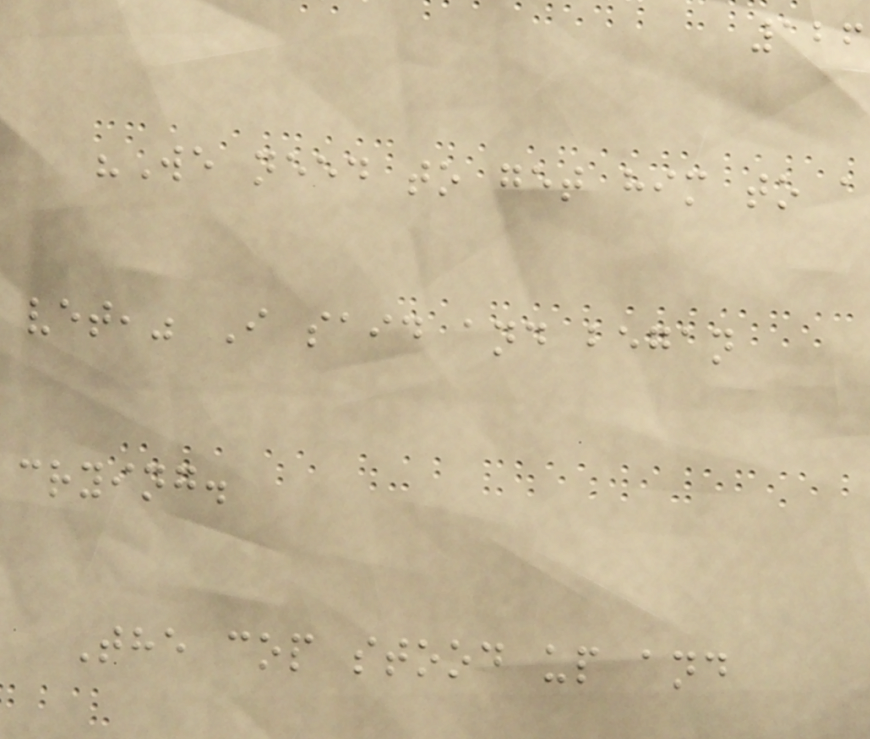126
"We need to get him to a
vet," I said and began
crying.
The cop stood up and
